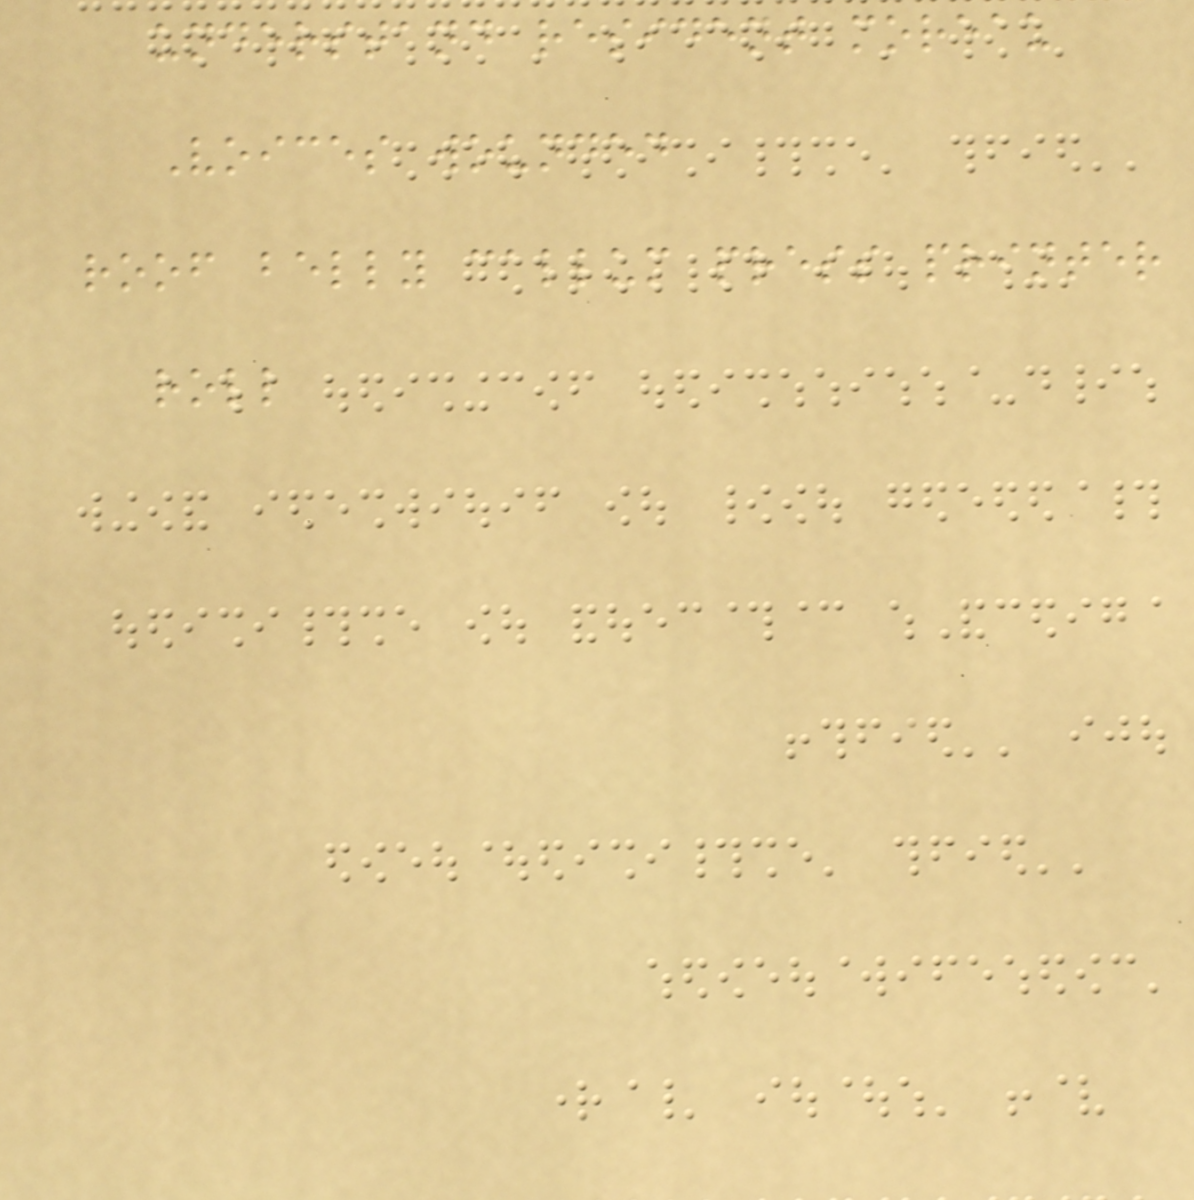understand resident moreau
Voices wounded
roof belly callum press printer
roll
